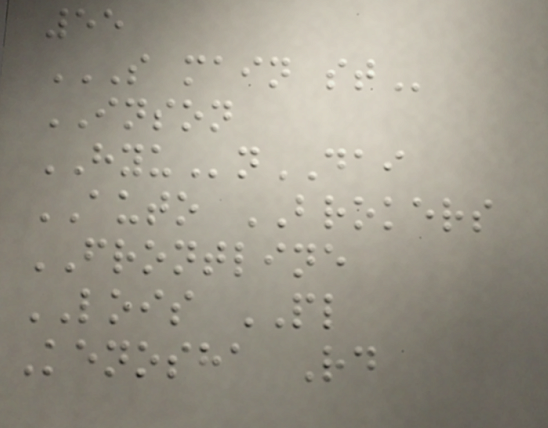55
S MAIN ST
INSON
HYUnDAI
AUTO BROKERS
FRONTLINE
LOIS PL
Kenosha Rd
